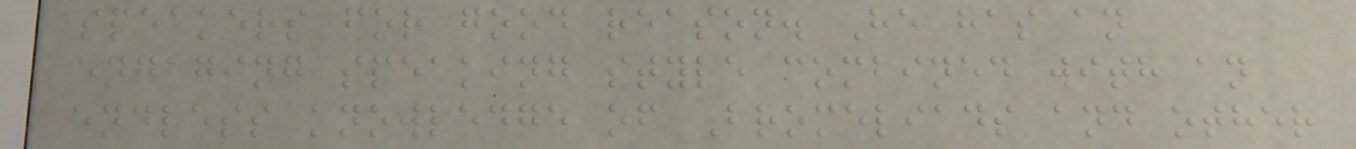speakers for good reason. He has an
engaging speaking style combined with an
endless knowledge of Bromeliads and other
